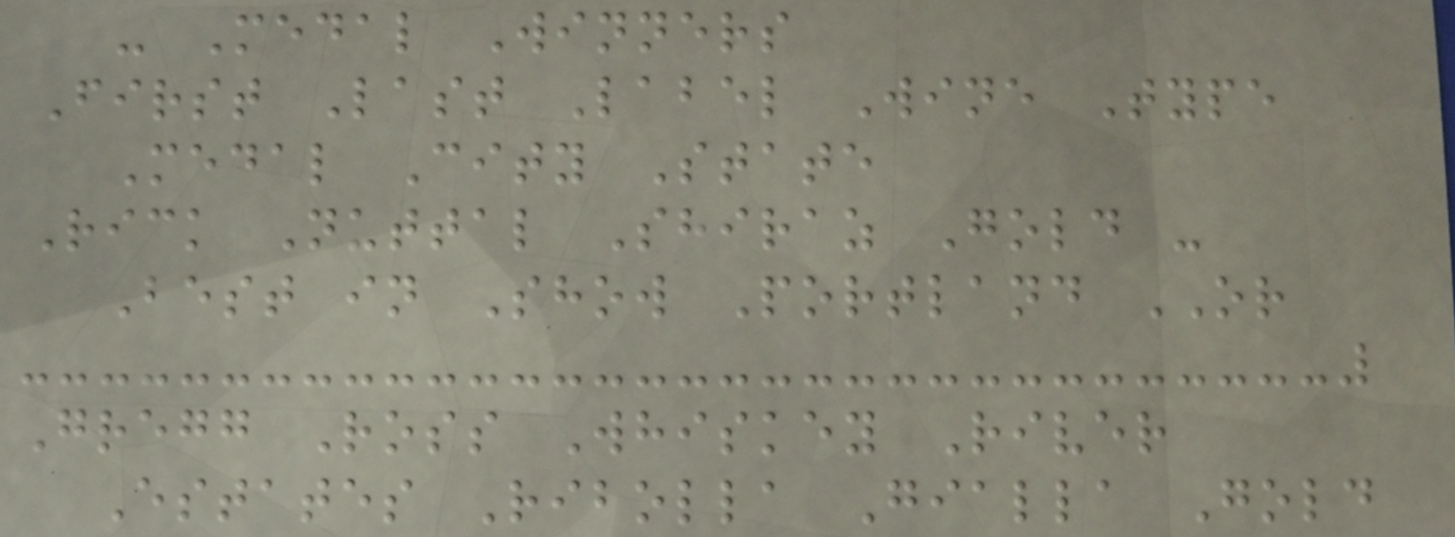- Medal Winners
First Last Label Wine Type
Medal City State
Rick Nuttal Shiraz Gold -
Best in Show Portland OR
Gregg Ross Whiskey River
Estates Ribolla Gialla Gold
